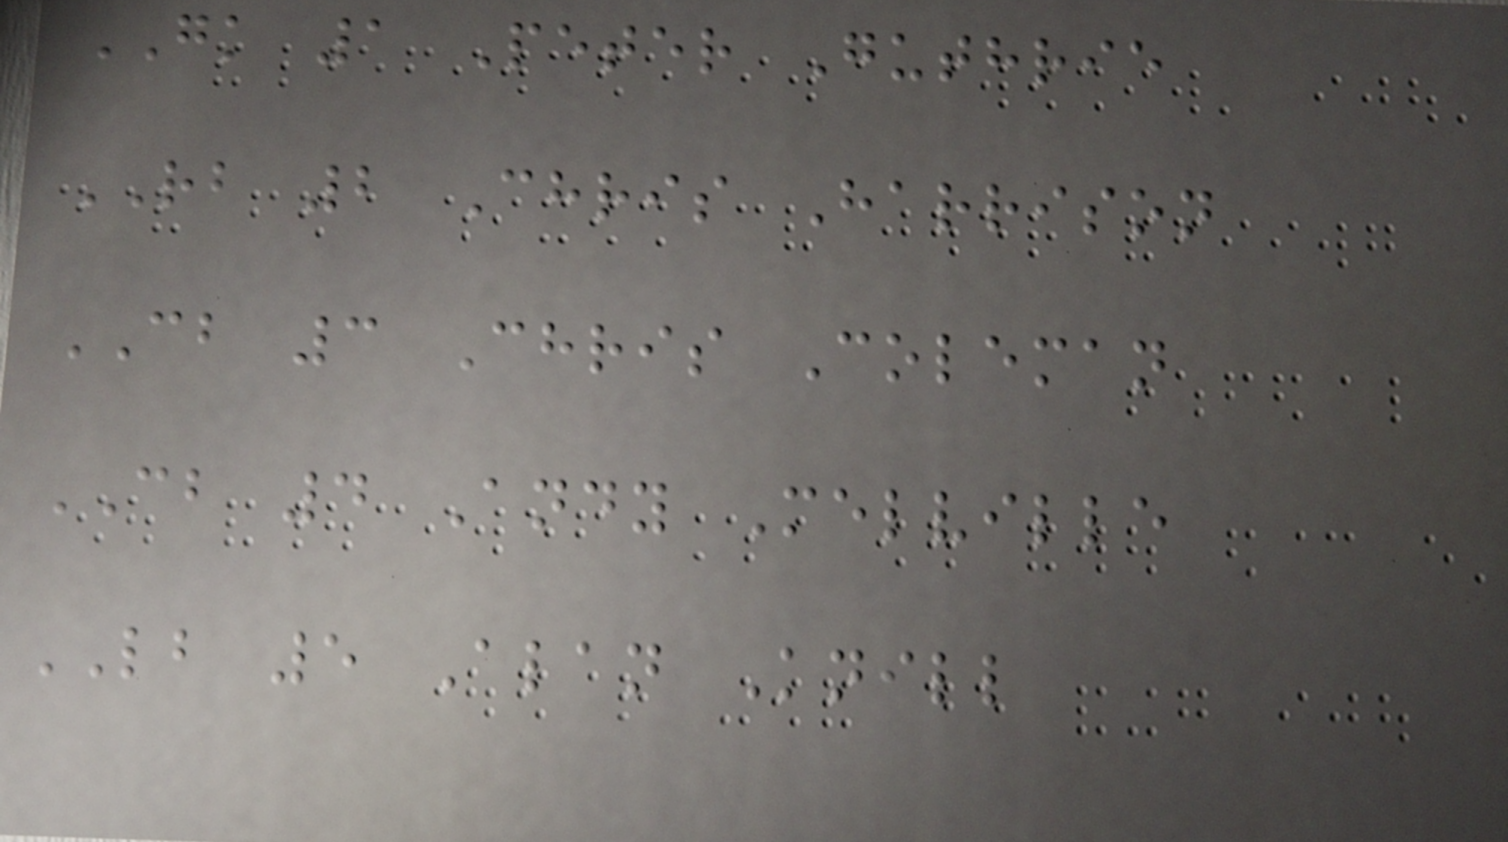GK 1 Peter Guthrie
RB 2 Chris Harrison
CB 3 Chris Coleman
CB 4 Andy Melville
LB 5 Alan Knill
